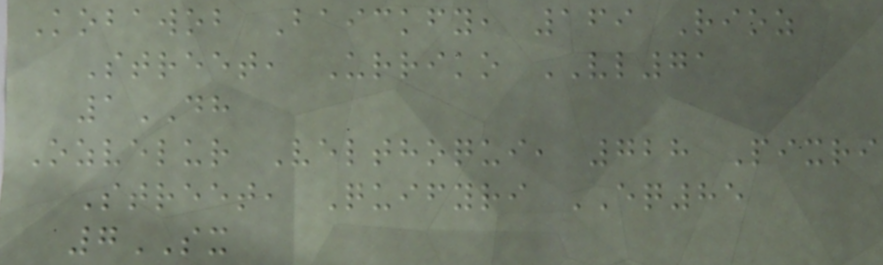Kobawob Baickfy, 169 Rioz
Street, Urriko VL71
1DH
Ozvelur Velthoqui, 728 Pixri
Street, Quifyri EQ85
7SX
